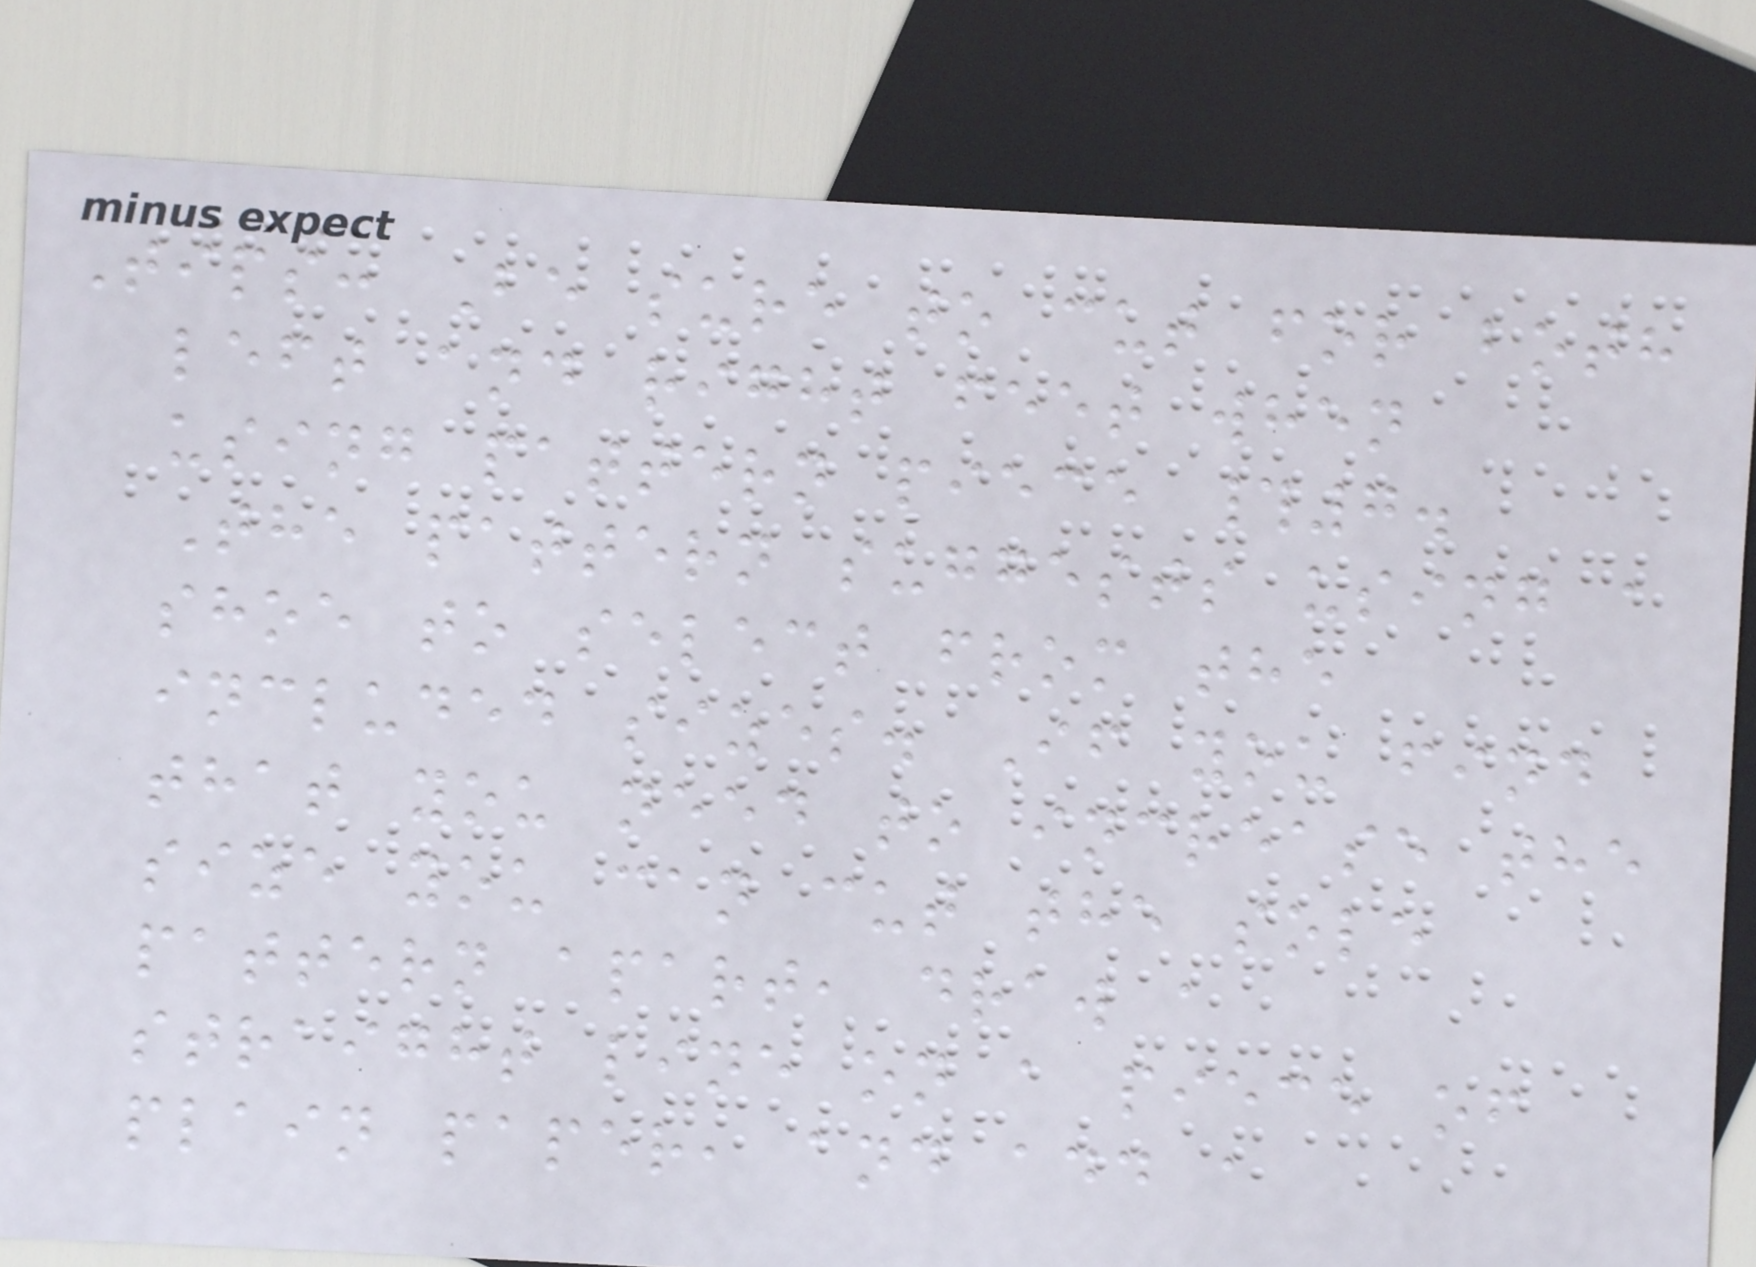Tips: Be sure to cut for both
left and right feet when
using pattern piece #7.
The pattern suggests using a
shoe to select from the
included sizes. If you find
that you need to increase the
size you can cut the sole
pattern apart, draw a
straight line on a piece of
plain paper, and add a
